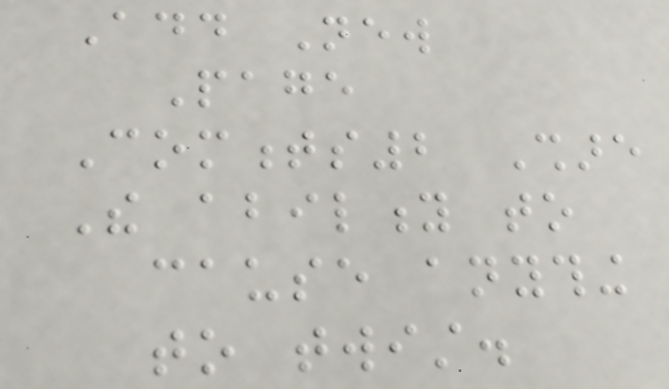Add New
Page
Comments2 Share
The ability to
cause anything
to twist.
